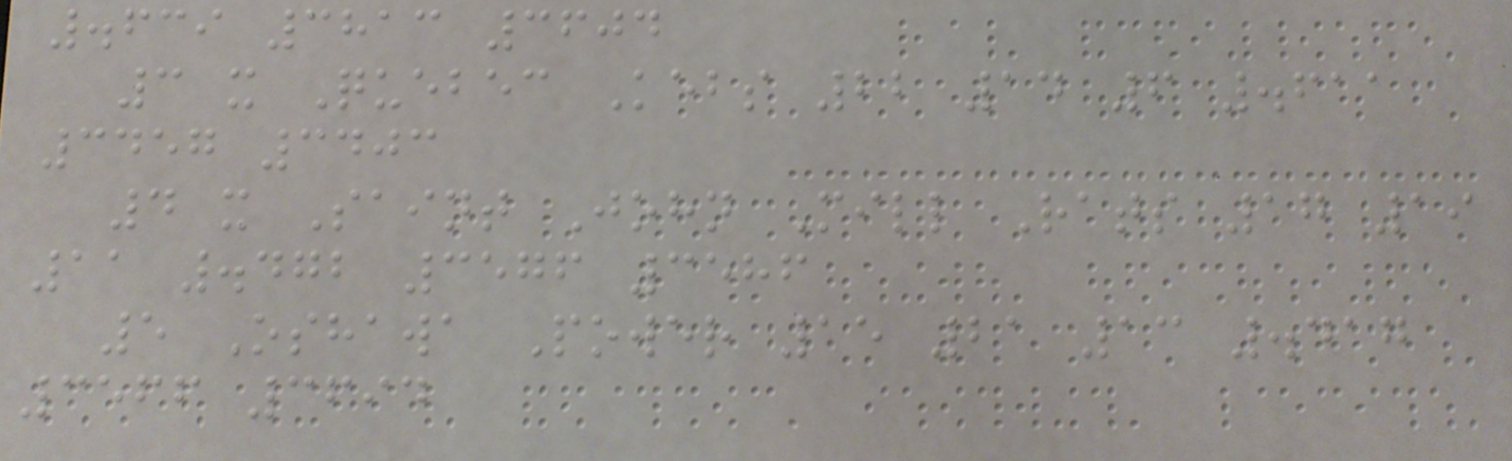.639 3813 3604
3 x Quebec Kebs 22 14 6 .611
3457 3403
4 x Saint John Mill Rats 17 19
11 .472 3576 3586
5 Oshawa Power 15 21 13 .417
3566 3694
